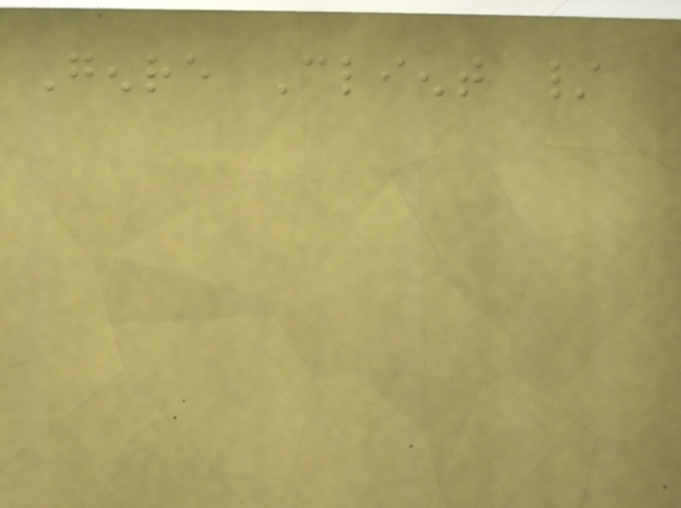Genre Client /
